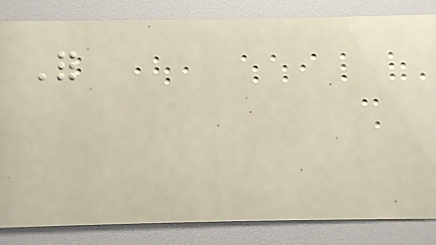For
